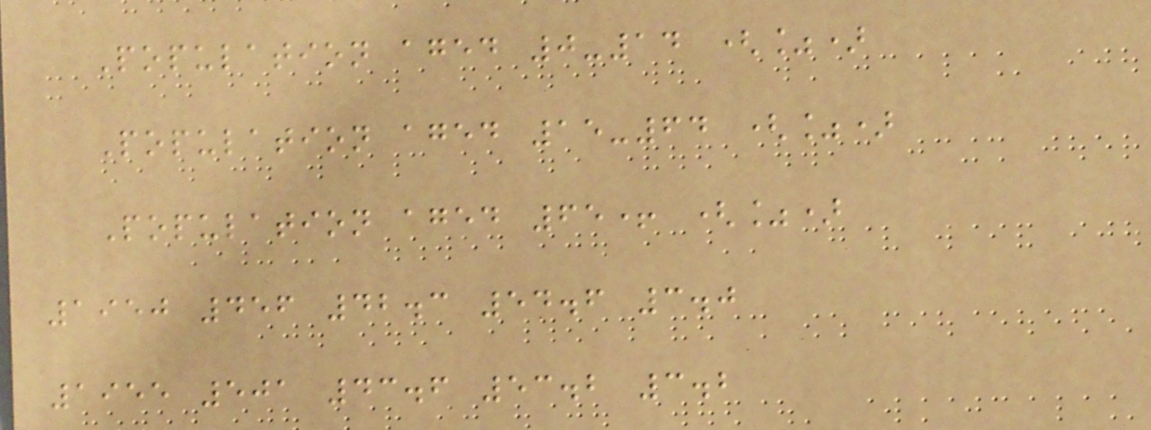Population aged 0-14 (%)
Population aged 15-64 (%)
Population aged 65+ (%)
1950 456 42.3 54.6 3.0
1955 501 43.6 53.2 3.2
